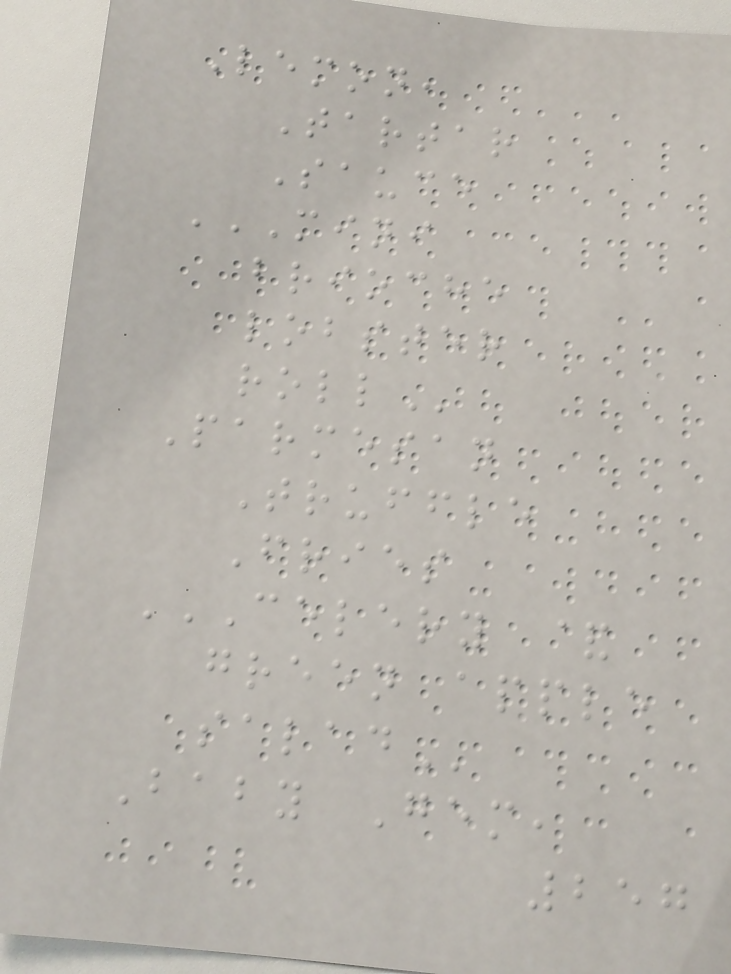Lemon,
Tartar
Sauce
MINI
BRIOCHE
LOBSTER
ROLL
Parmesan
Truffle
Fries
CELERY &
GREEN APPLE
SALAD
Baby Gem,
257
